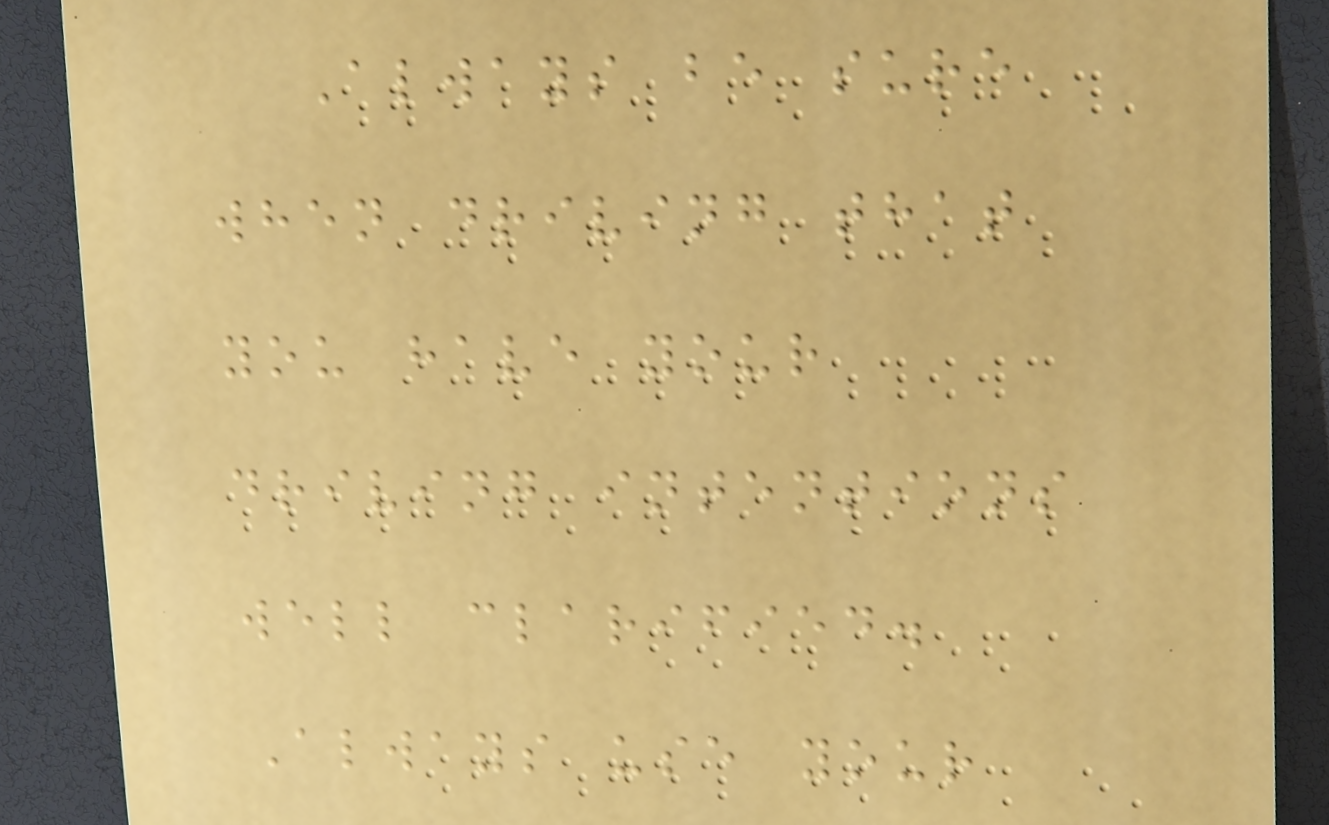Always be sure
when driving that
you have your
driving intentions
well clarified.
Always use your
